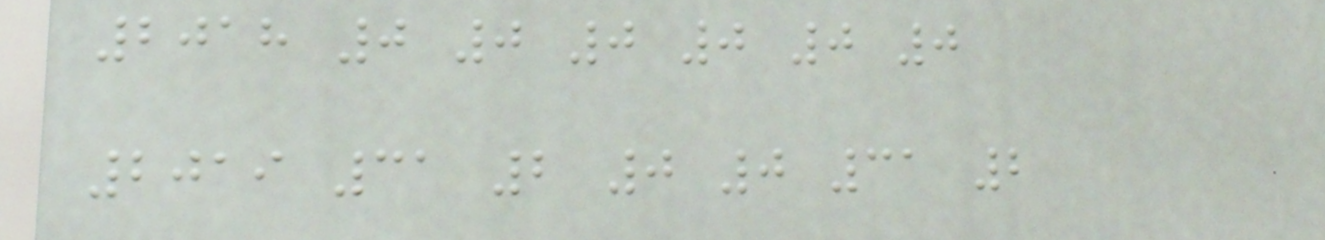2018 0 0 0 0 0 0
2019 31 2 0 0 31 2
